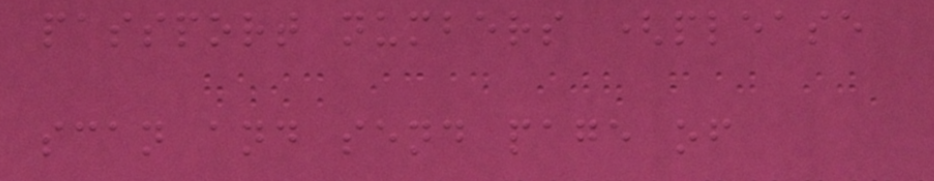passport numbers (please
scan and send page of
